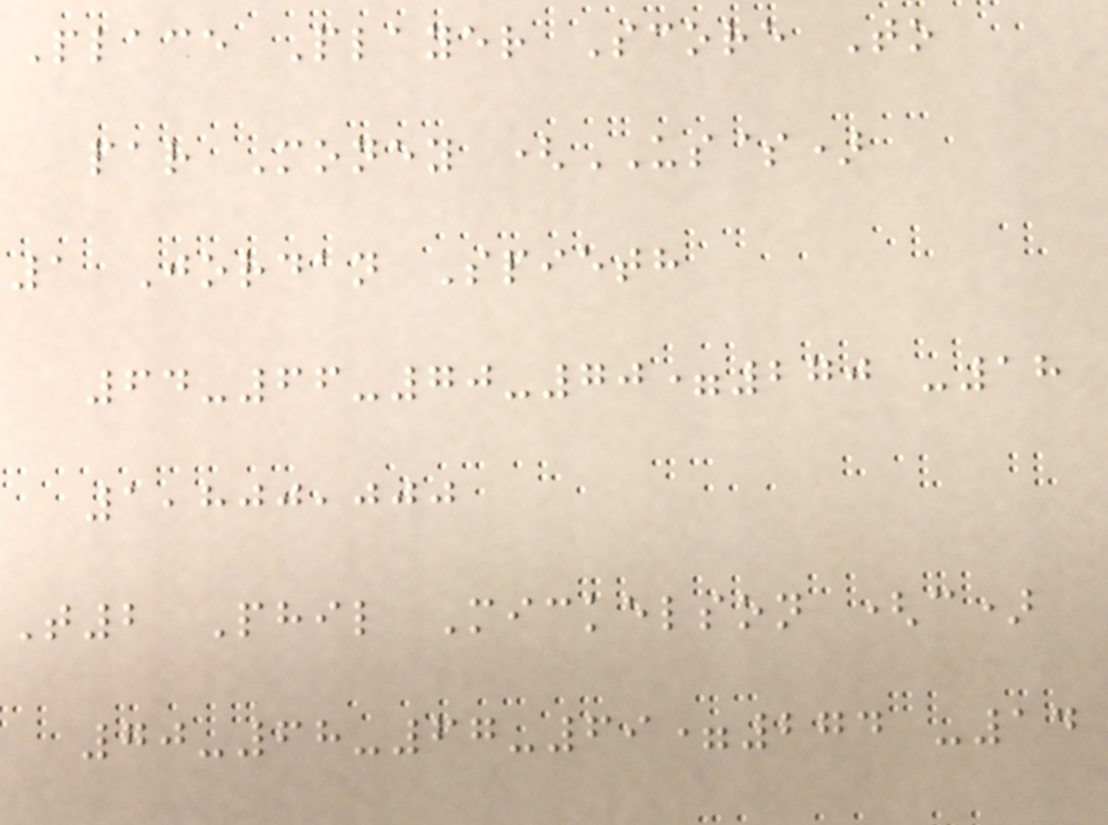Place Player Score To
par Money (US$)
1 Jordan Spieth
64-66-70-70=270 -18
1,800,000
T2 Phil Mickelson (c)
70-68-67-69=274 -14
